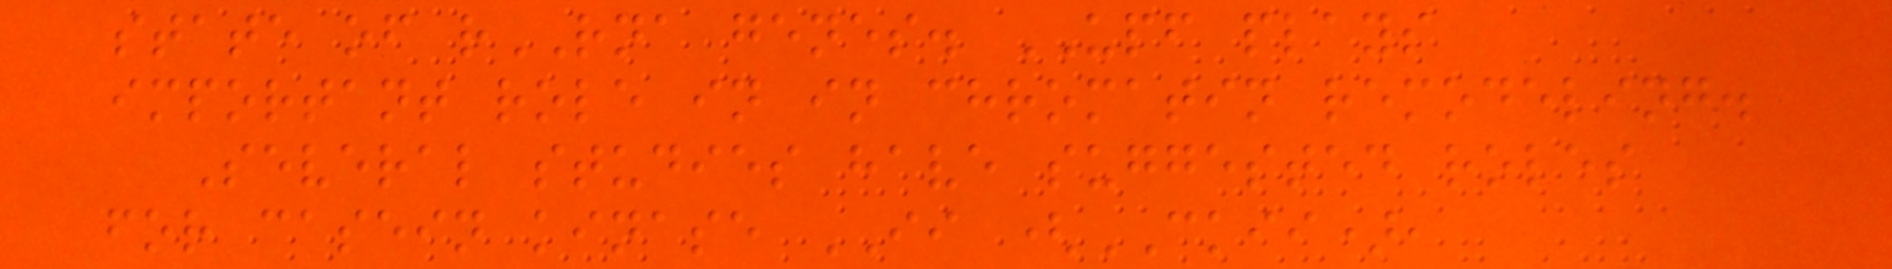state of rRNA genes. UPF plays
important role in in chromatin remodeling.
Several studies have suggested roles
for casein kinase II (CKII),
